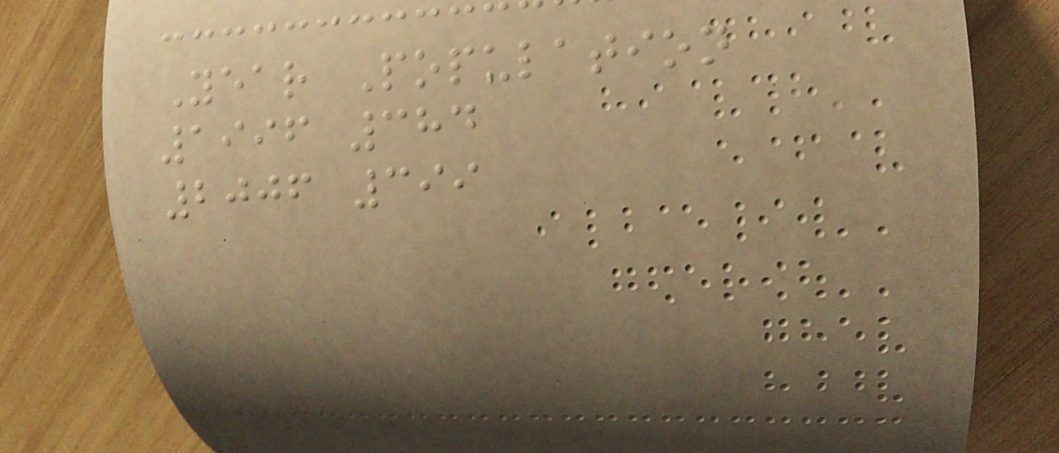Year Population
1996 384
2006 399
